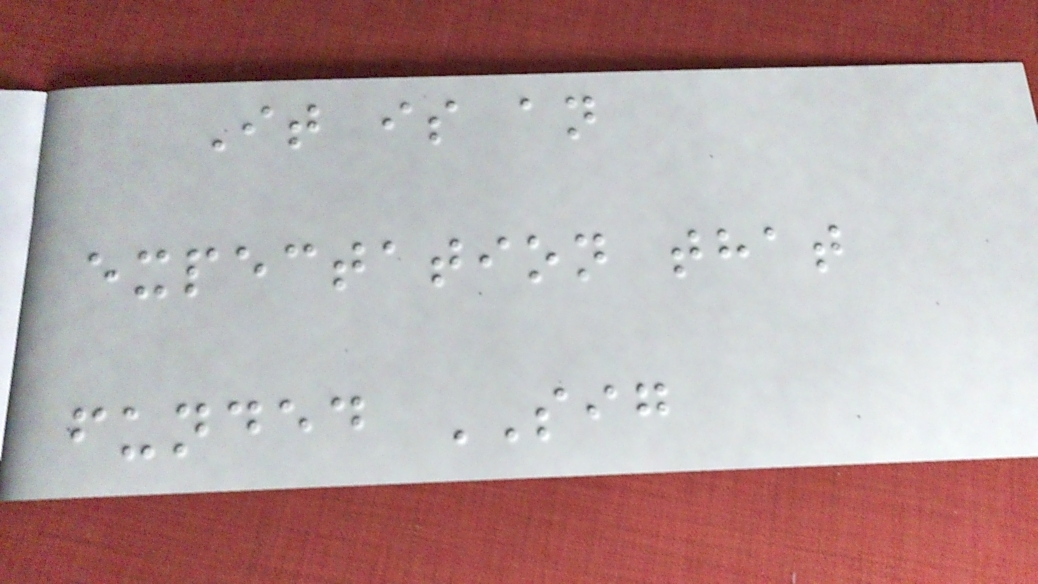It is an
expectation that
funded SIG
